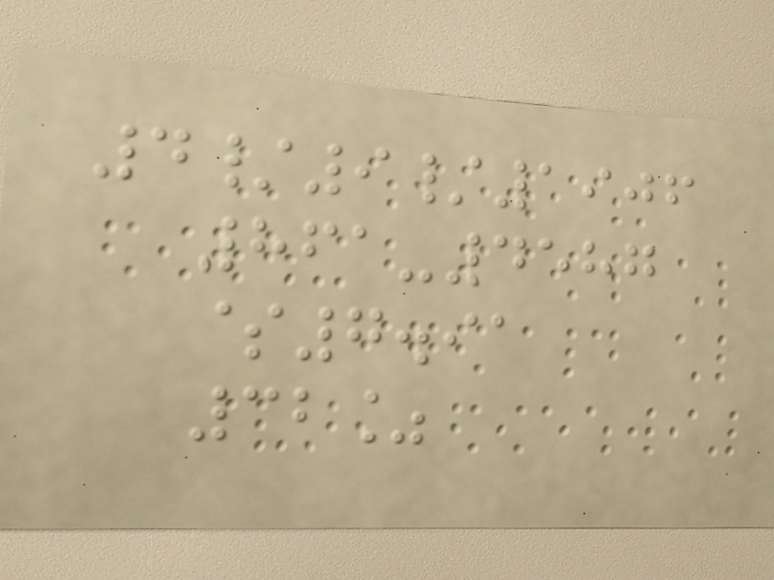4/9/1906
861-4587
$7.91
32%
